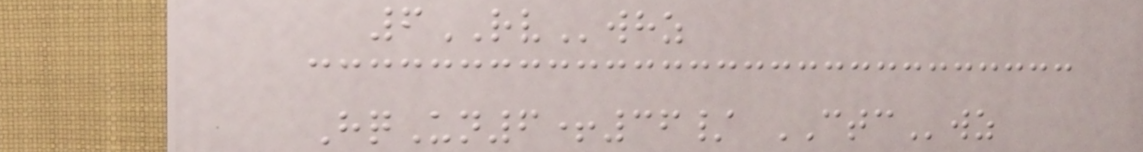6RVwhz
HqUn6+36/ CTCwz
